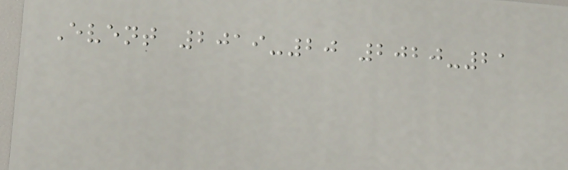Event 2019-20 2020-21
